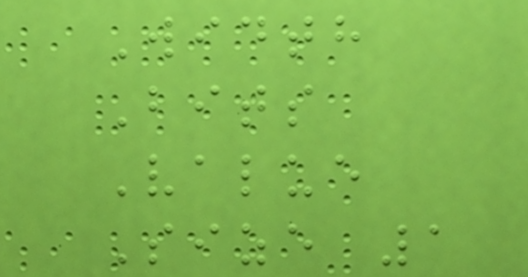Width
Bits
Value
Size 1
